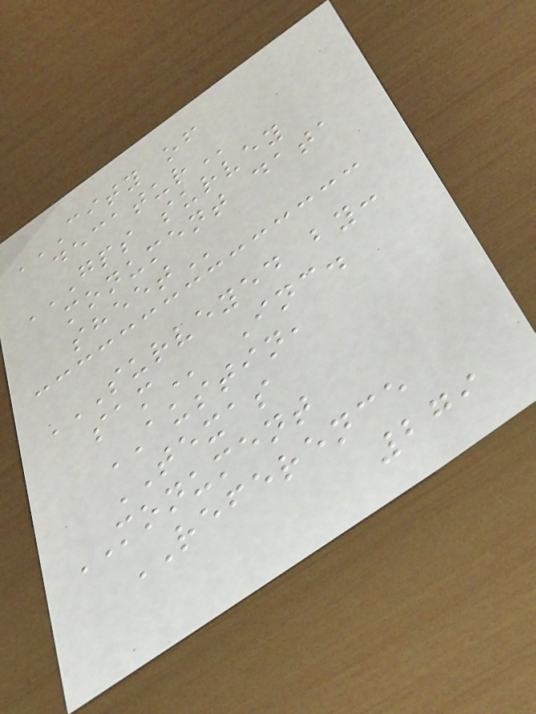CITY OF
DECATUR
GPS SURVEY
MONUMENT DATA
SHEET
SURVEYED BY:
SAM Inc.
AUSTIN,
TEXAS
MONUMENT
REFERENCE
279
